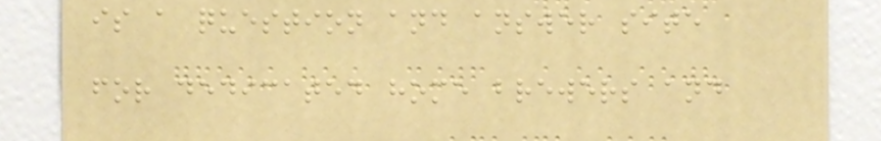is a question and answer site
for dedicated home brewers and
